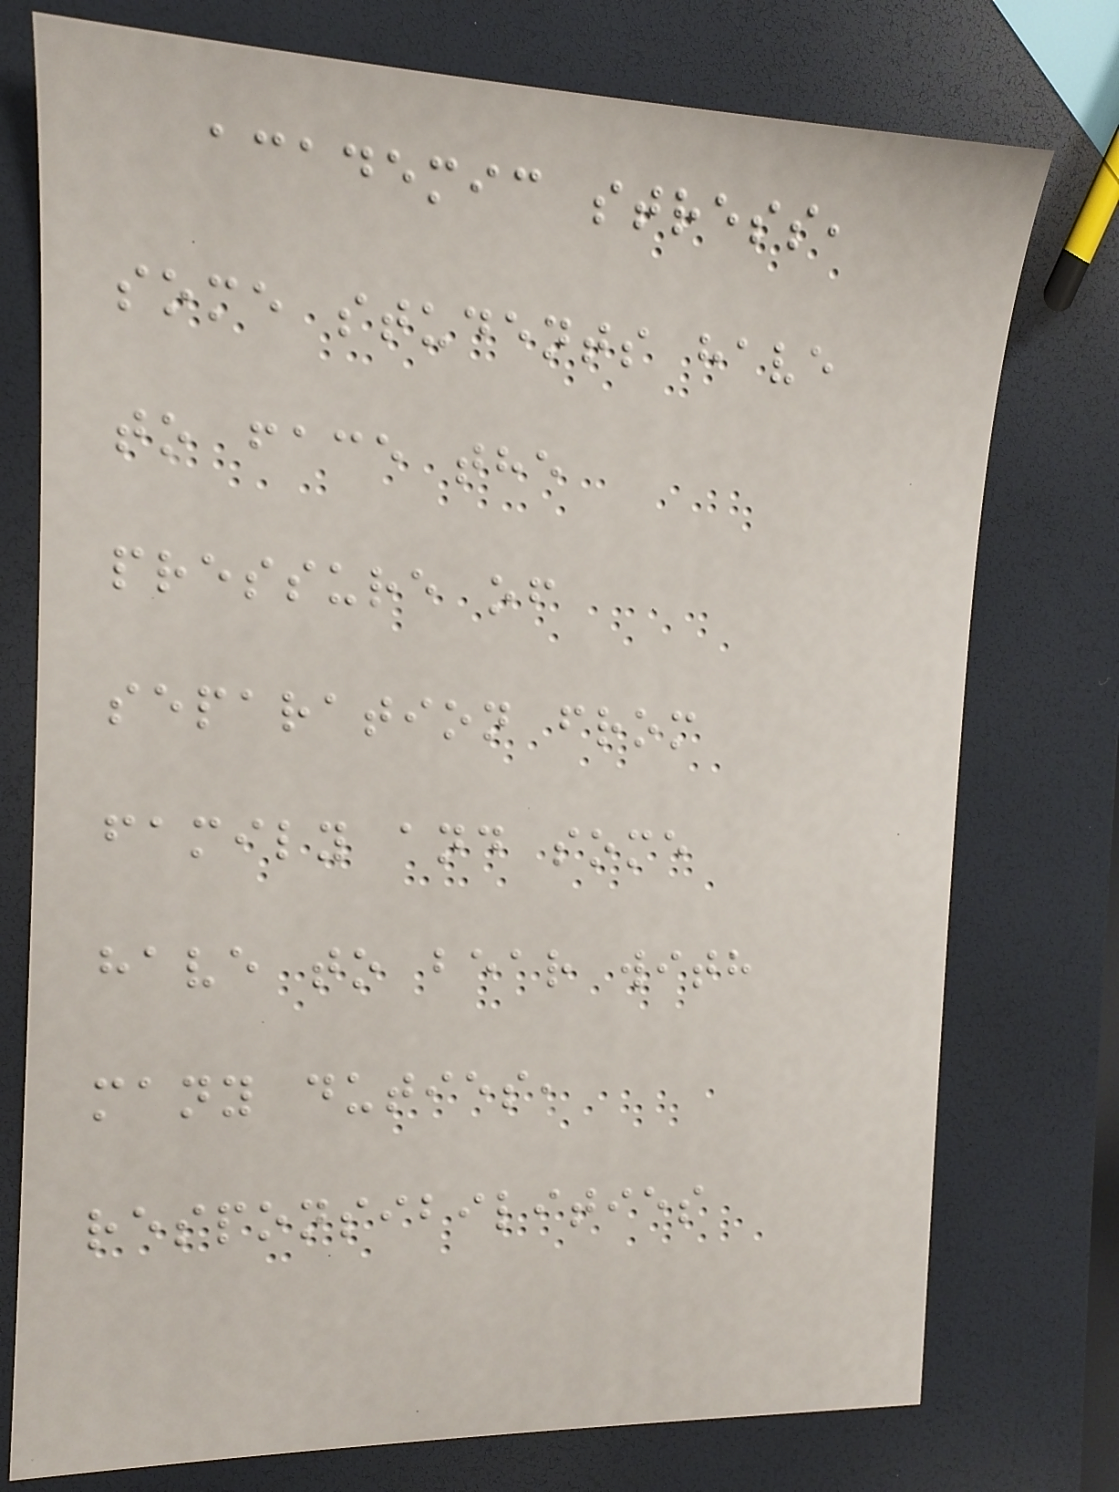academic stress,
some students have
to face the
pressure of
separation from
family and some
have to bear with
many duties,
responsibilities
